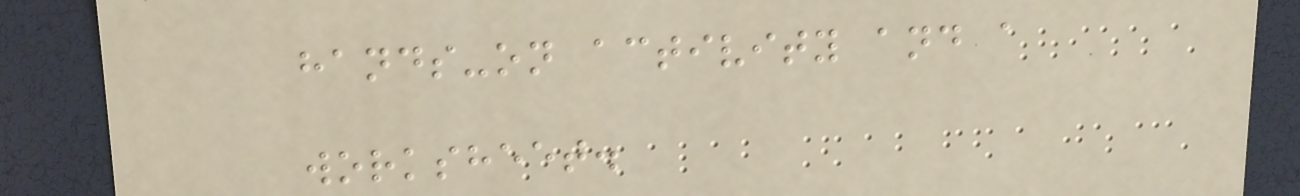hands-on activity and a
worksheet.
